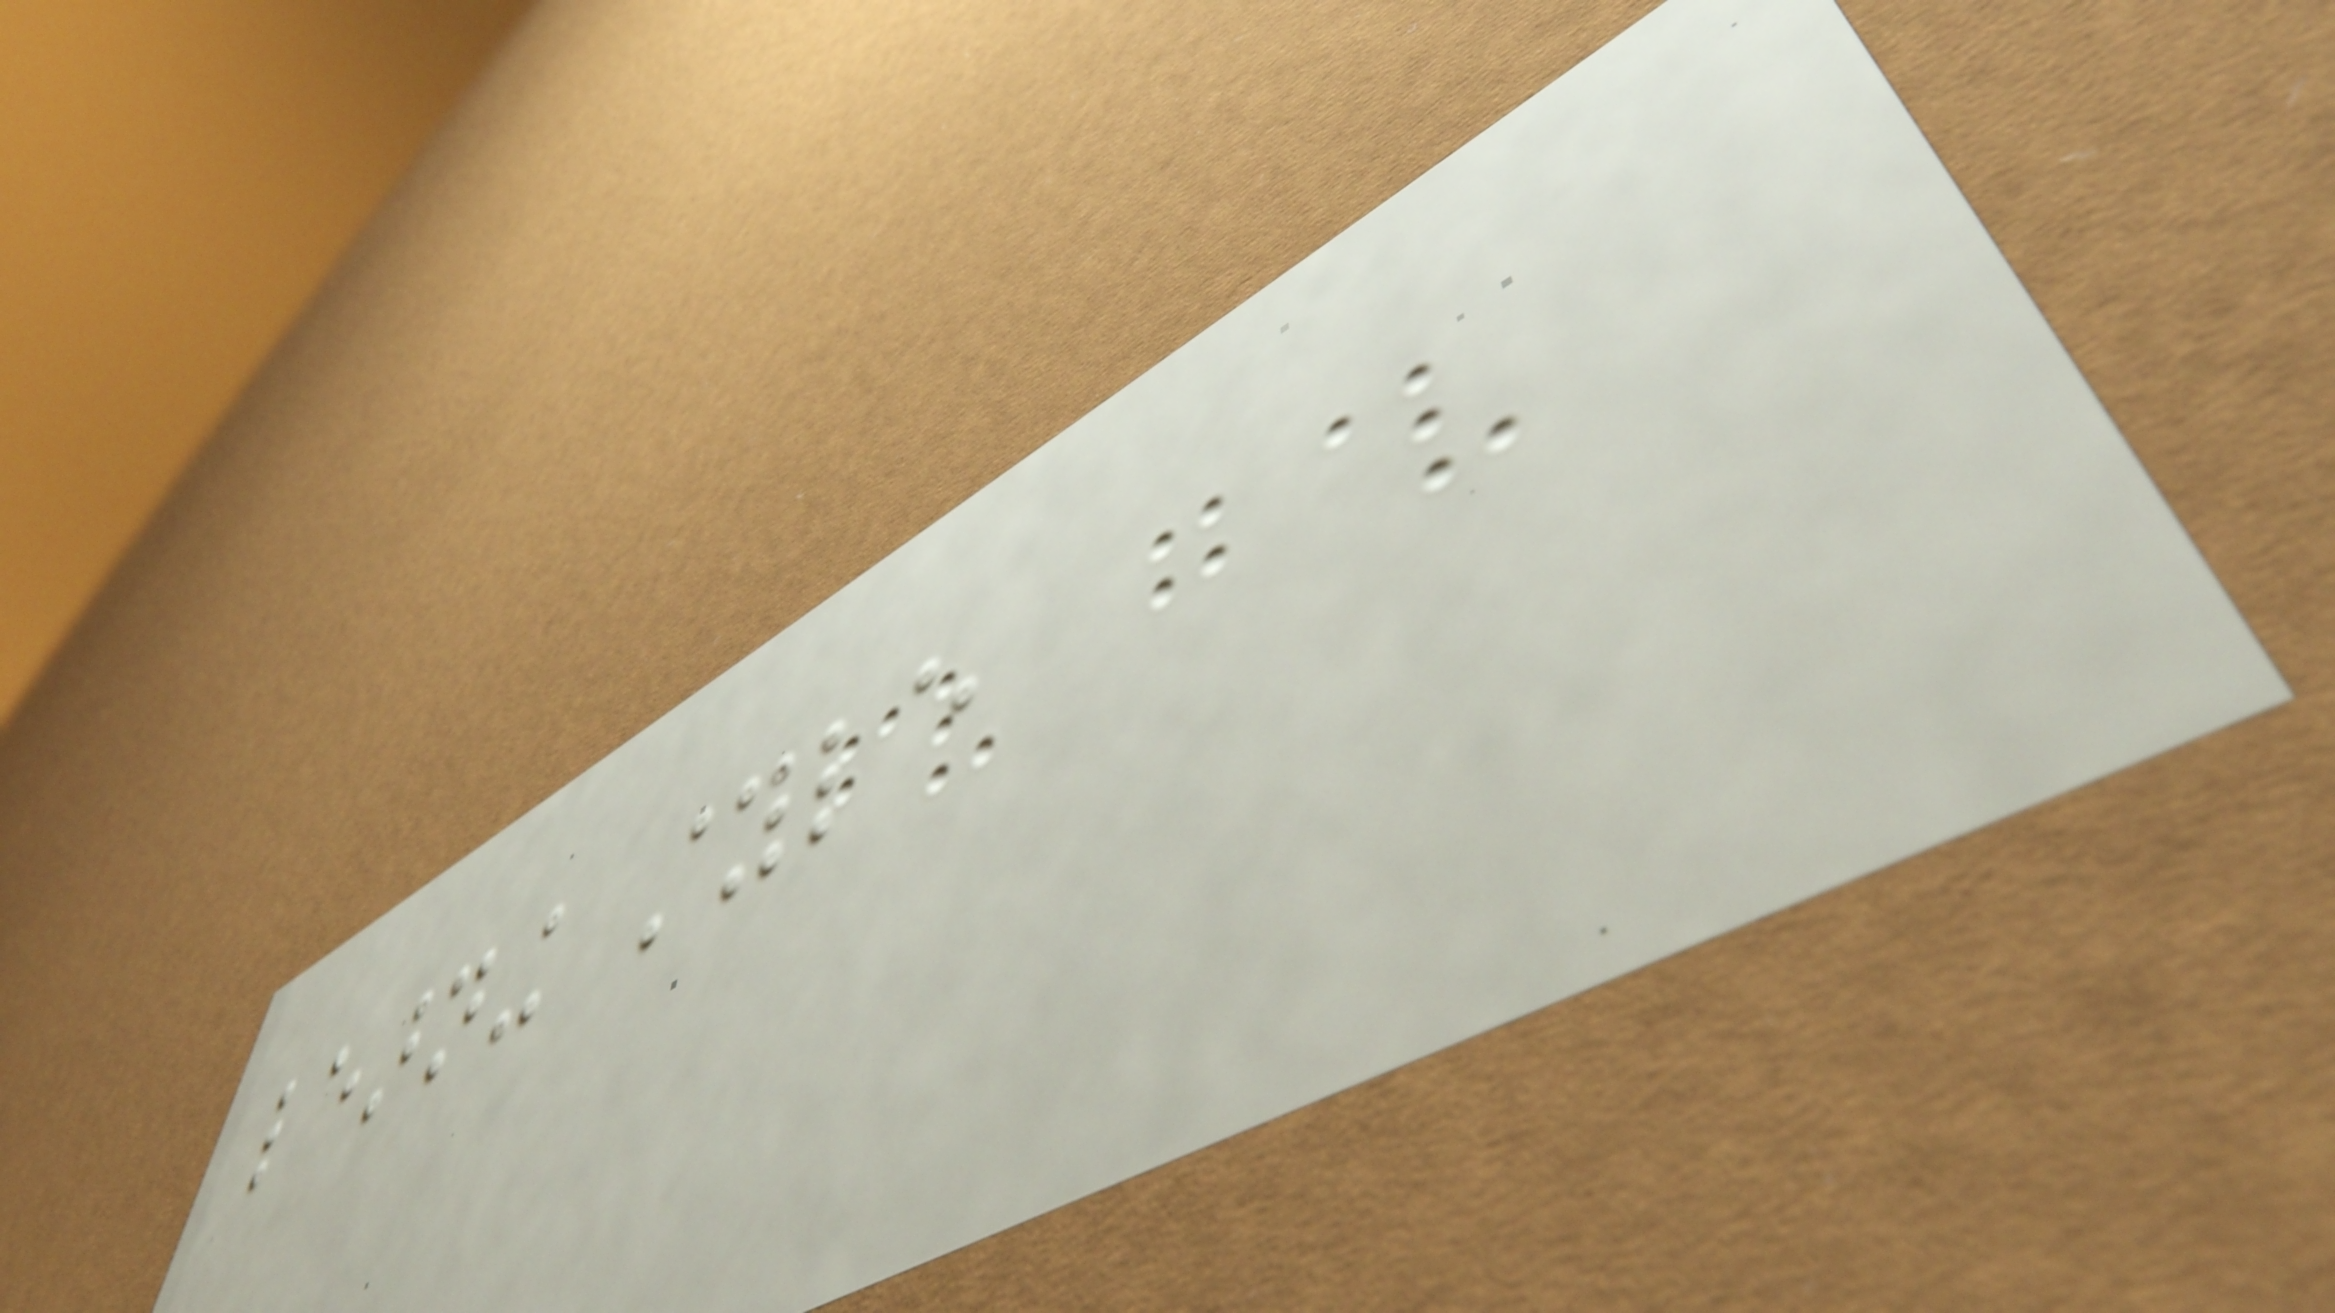learning style
